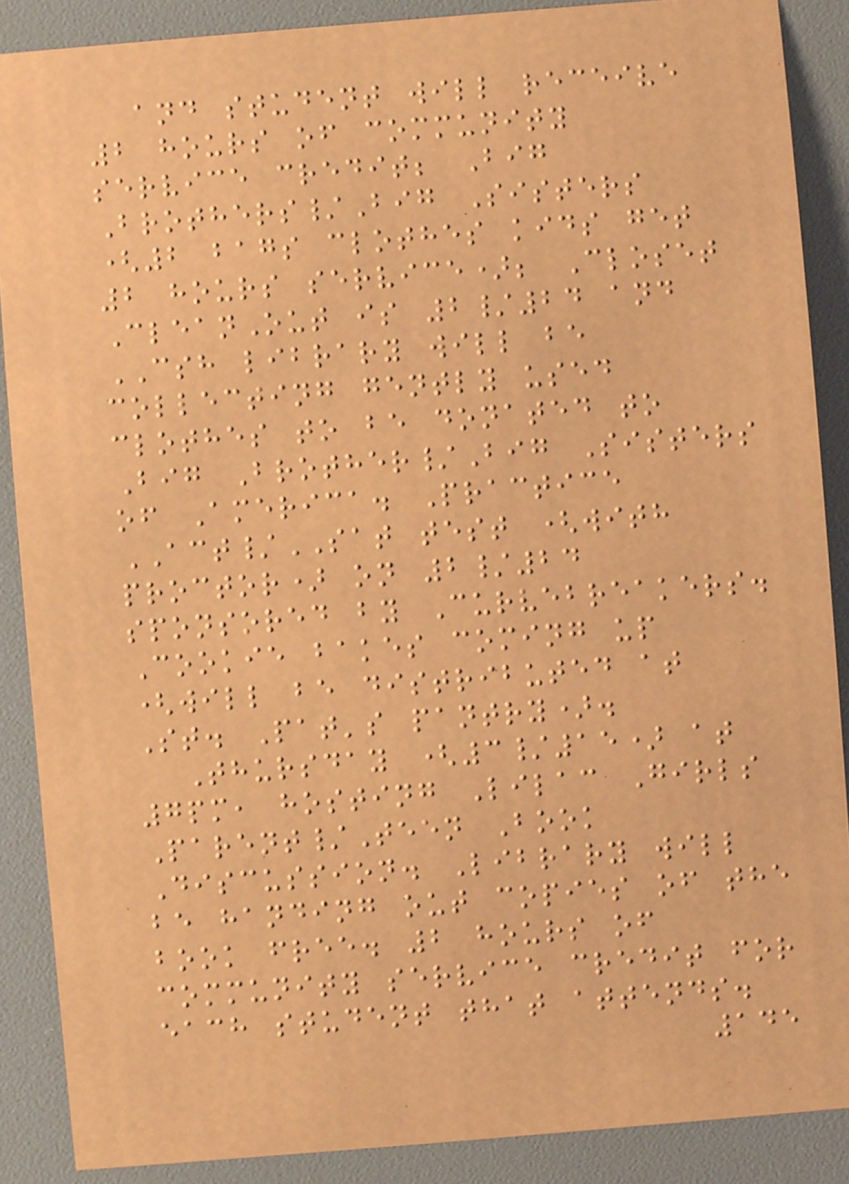and student will receive
2 hours of community
service credit; Big
Brothers/Big Sisters
(2 bags clothes kids get
2 hours service); Closet
CleanOut is 2/24 and
CSH library will be
collecting gently used
clothes to be donated to
Big Brother/Big Sisters
of America. Practice
ACT/SAT test (with
proctor) on 2/24
sponsored by Curvebreakers.
Cookie bakes coming up
(will be distributed at
St. Pat's pantry).
Thursday (3/15) at
7pm, hosting Lilac Girls
Parent/Teen Book
Discussion. Library will
be handing out copies of the
book free. 2 hours of
community service credit for
each student that attends.
145
